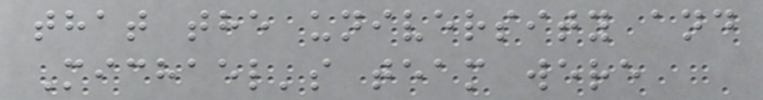that the university and
Michael's team were
